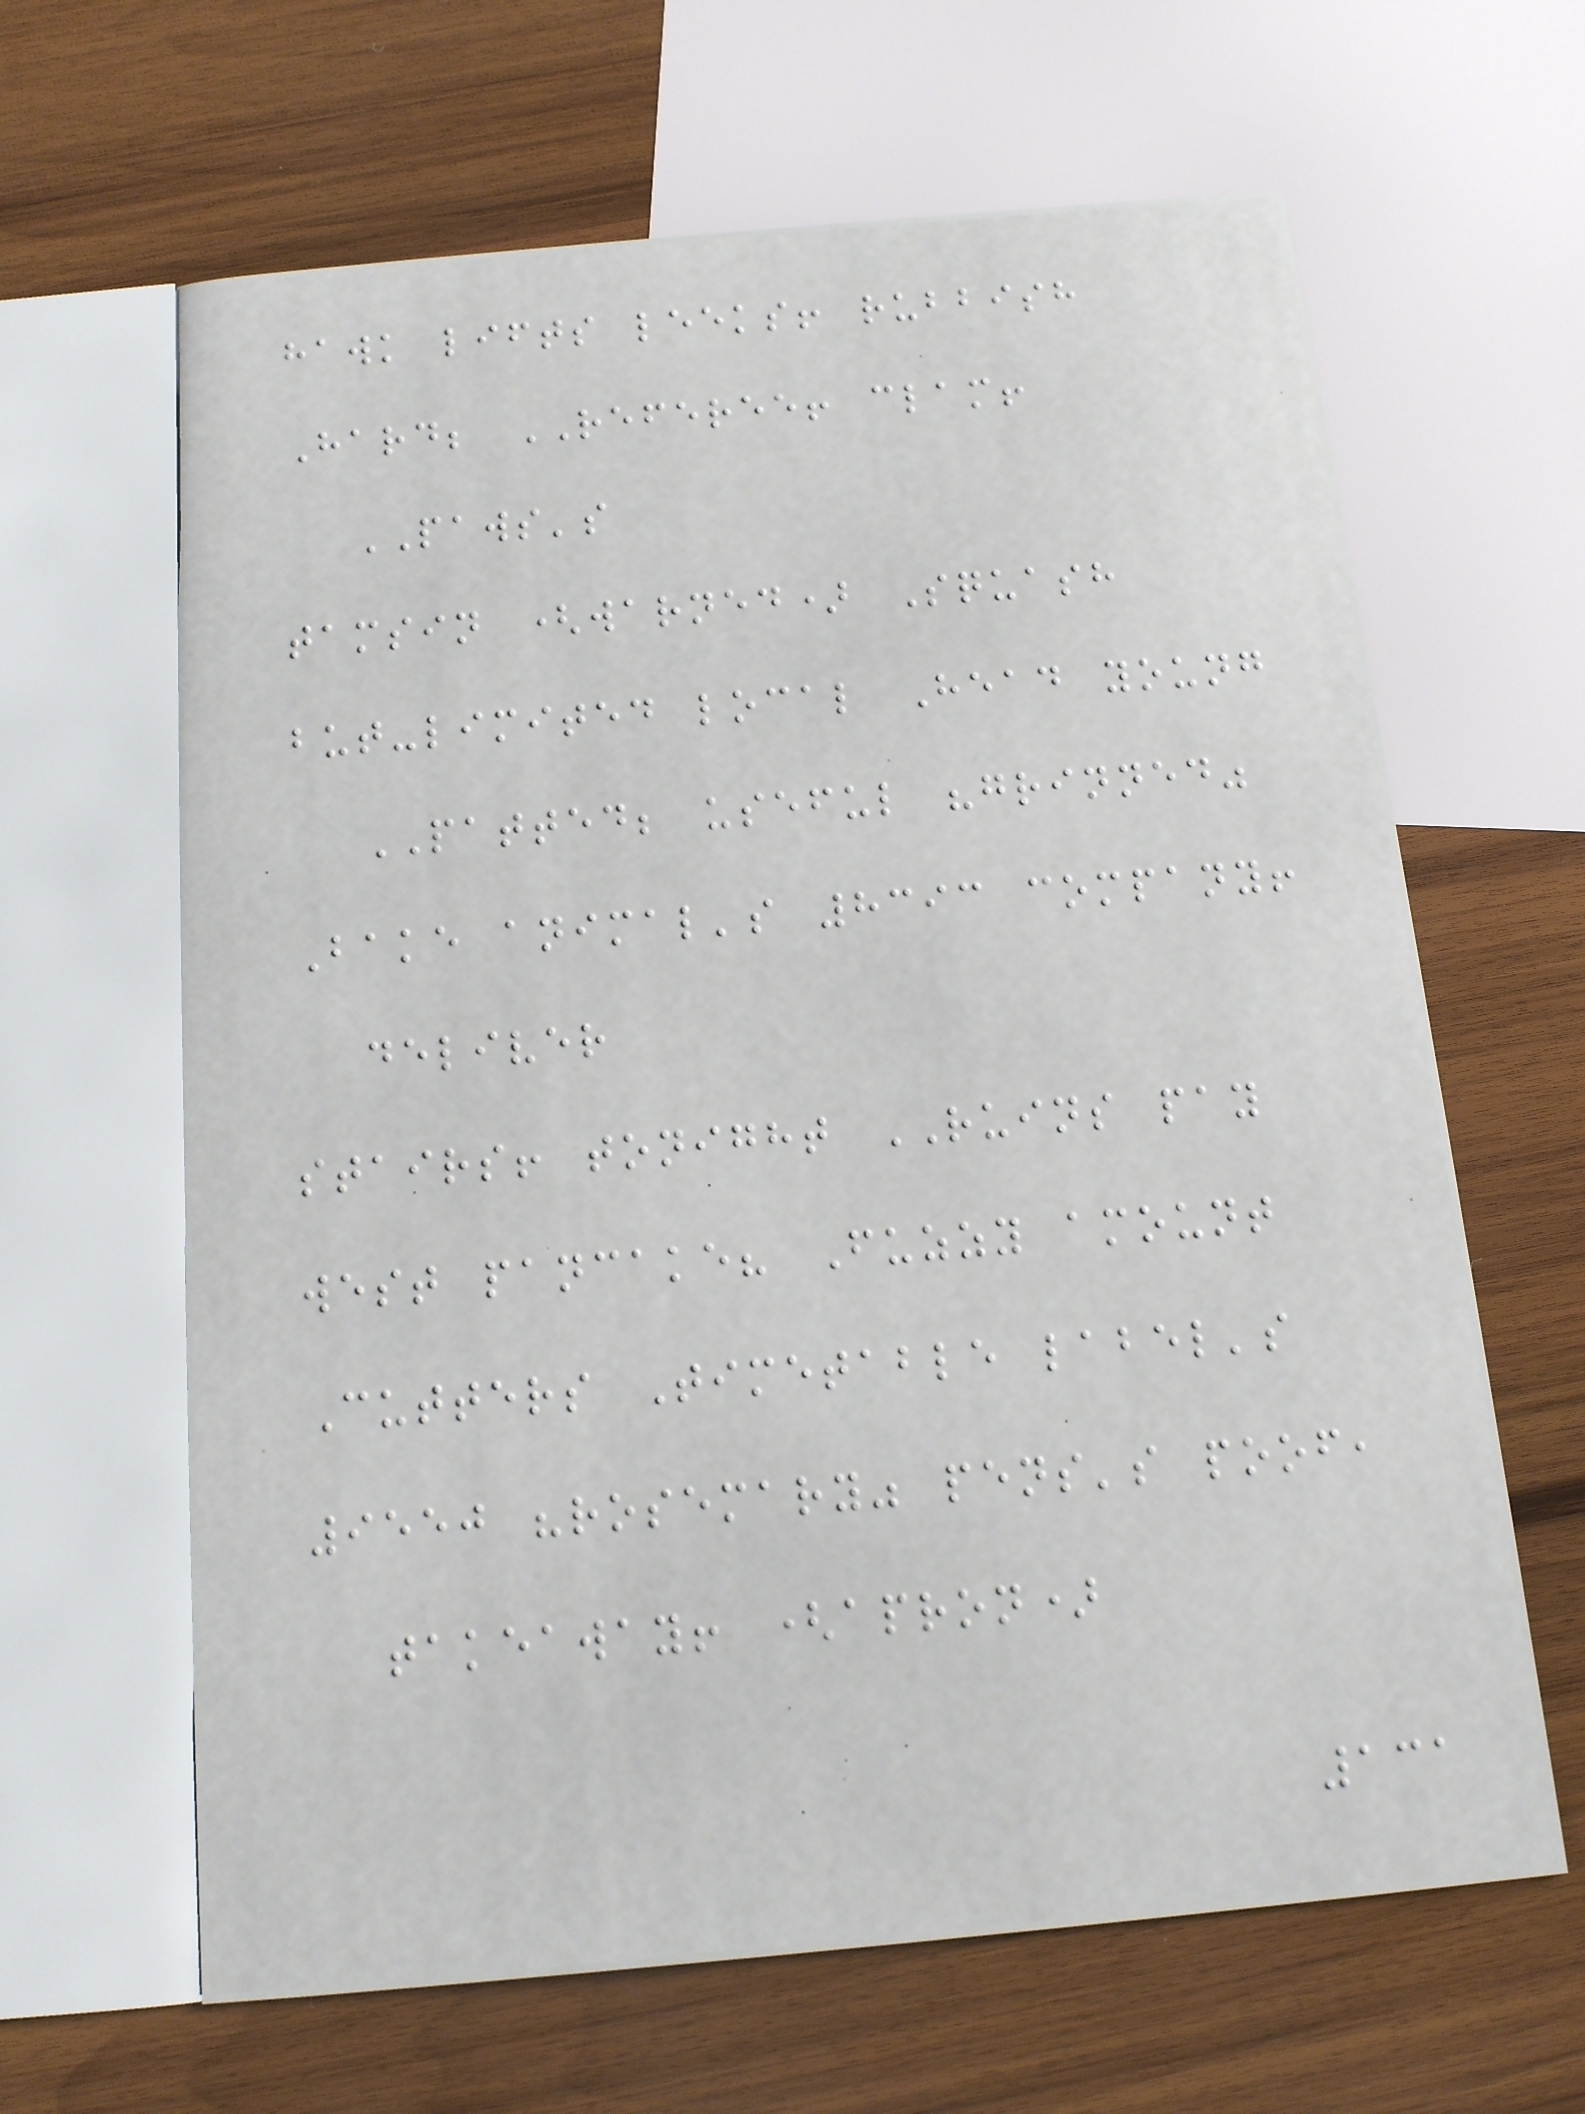hawk lifts leeks! rubbish
Hard; REFEREE! clam!
PAWS's
tamsin (warned) Squash
but-limited local Head young
PATTED; useful "grinned"
Bake animal's 8393 company!
deliver
stairs! tonight RUINS pay
west pancake? Fuzzy amount
Cutters Timetable label's
9550 "rosemary" pens's poof,
takeaway! (apron)
131
